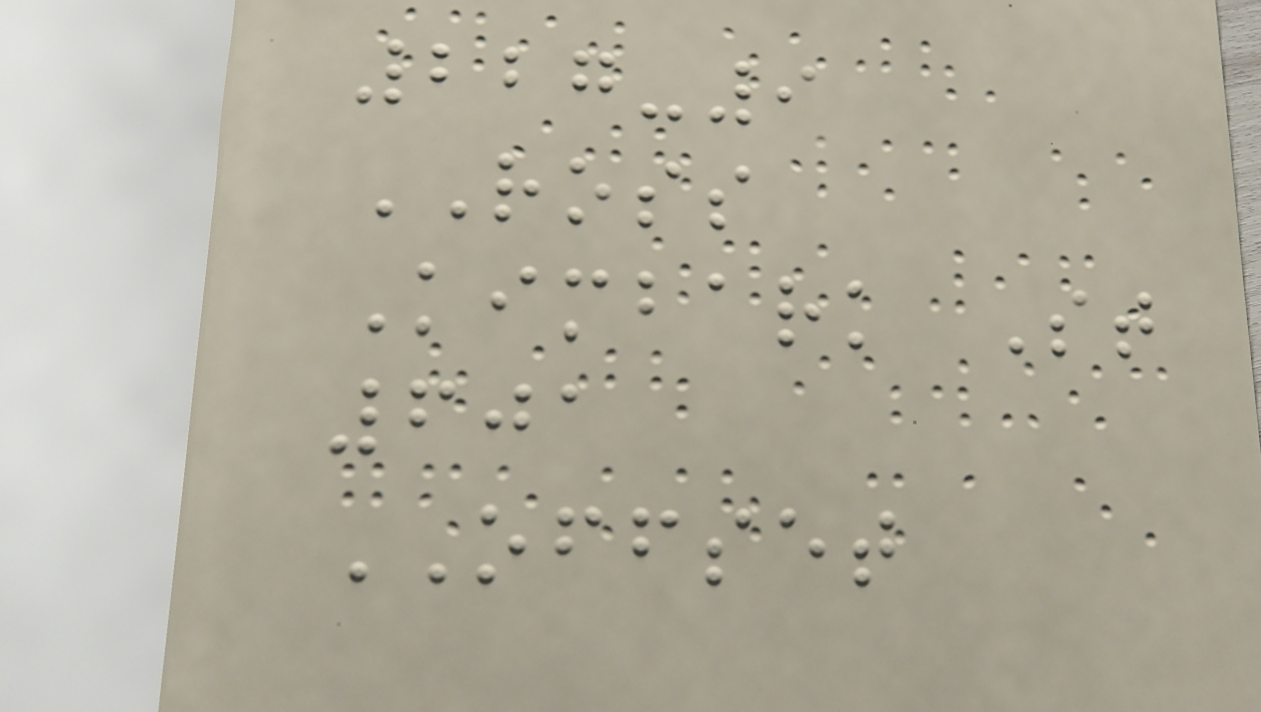227-9
ROSS
Kimbark St
601
OFFSET
